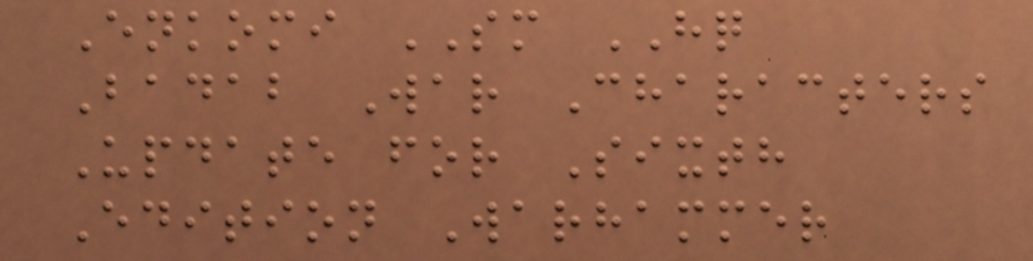Enkomi SM HQ
Badab War Characters
Update for Sixth
Edition Warhammer
